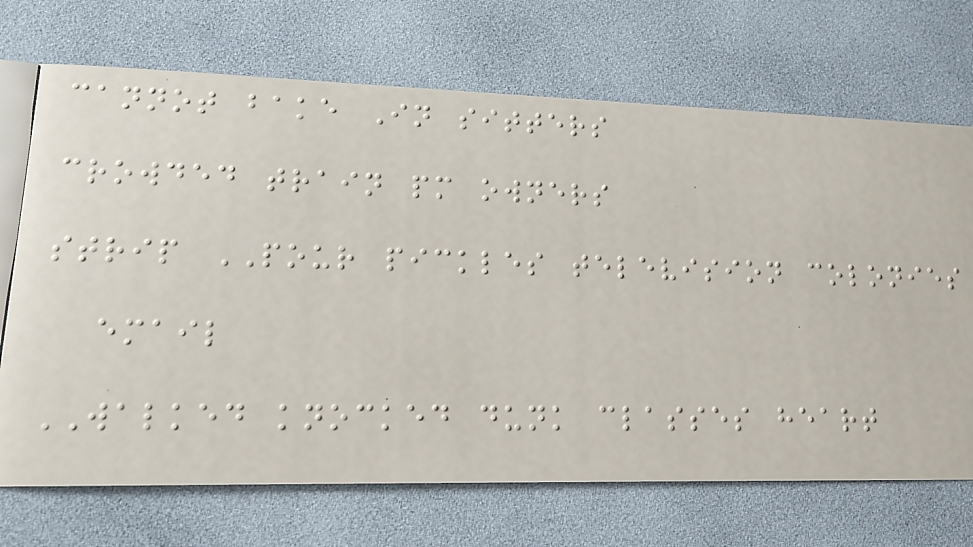cannot bake In sitters
crowded train pm owners
strip POUR pickles television colonies
email
WALKED knocked dunk classes heart
